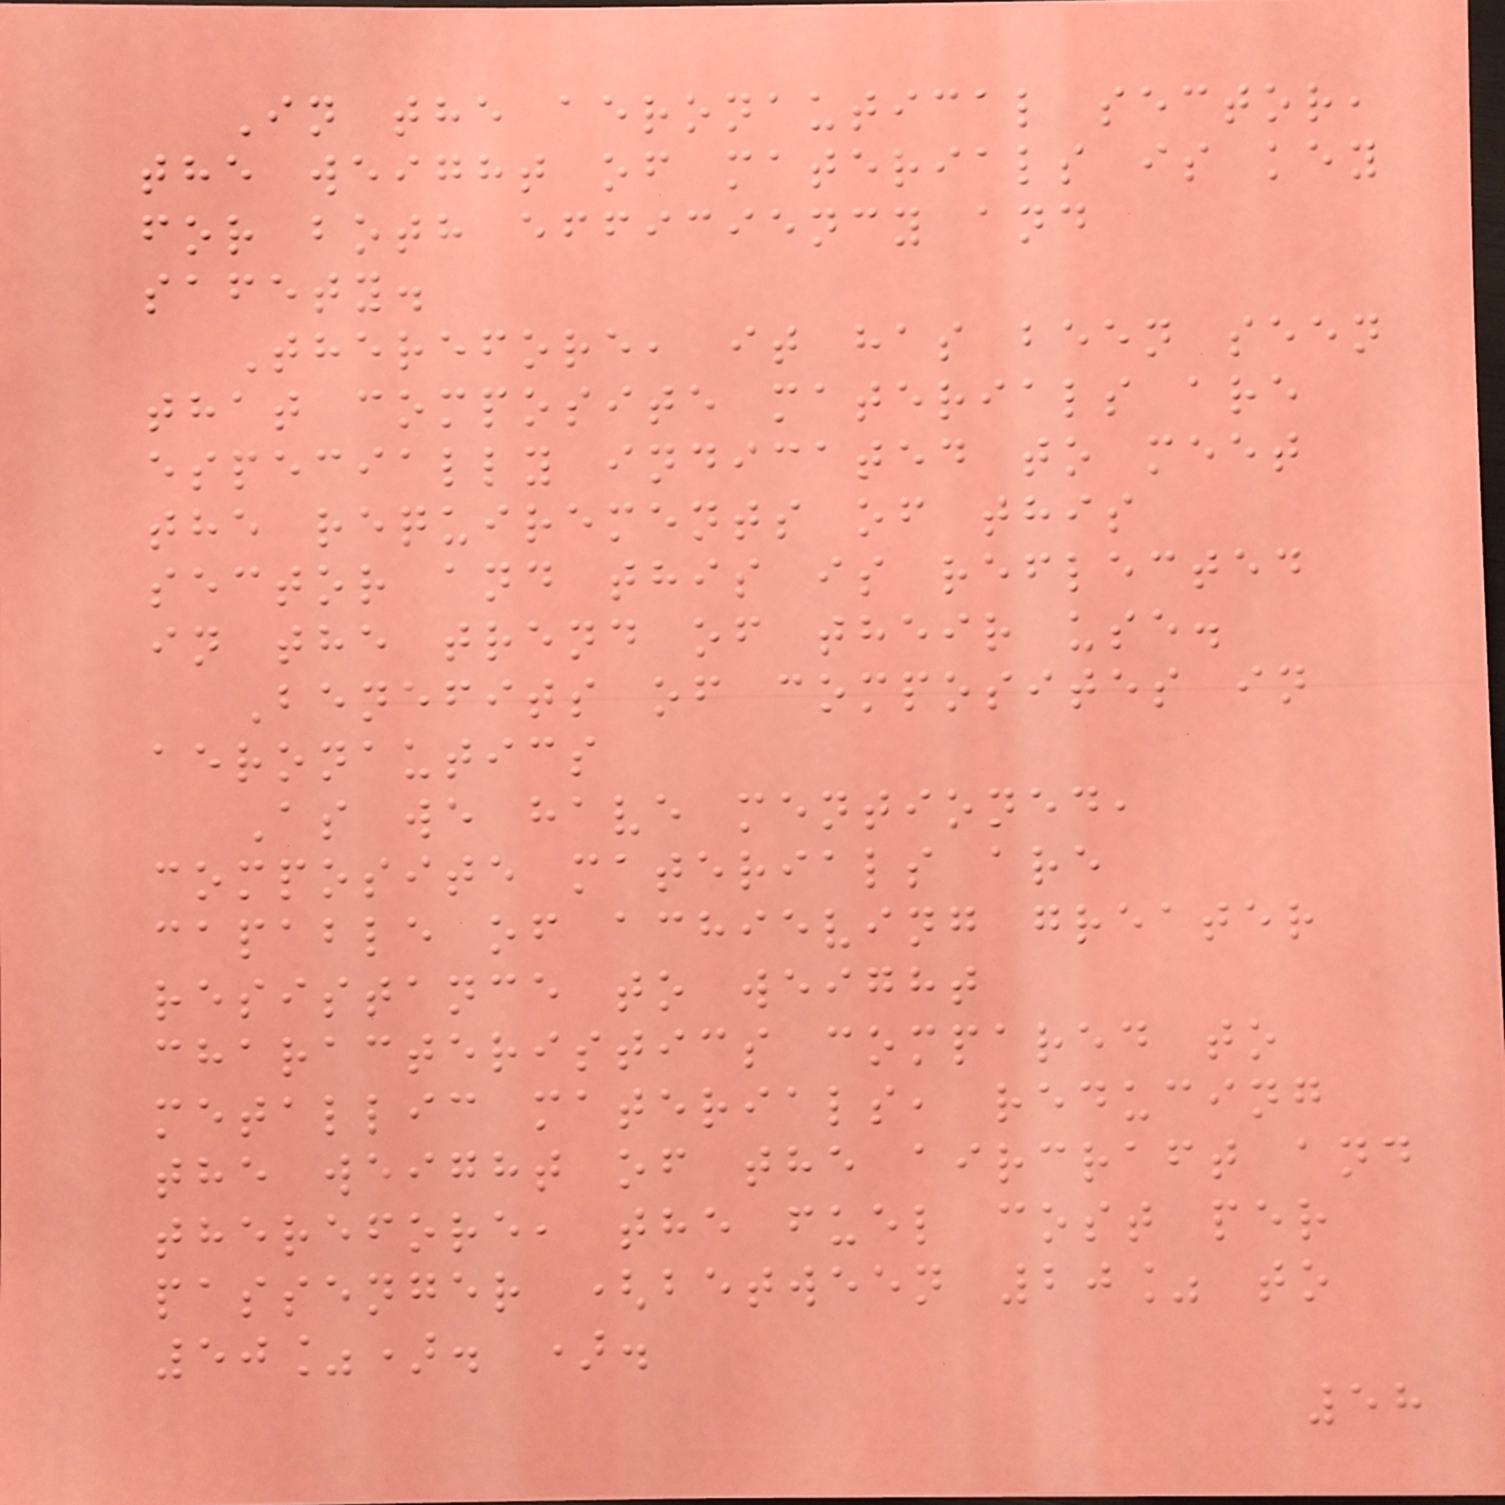In the aeronautical sector,
the weight of materials is key
for both efficiency and
safety.
Therefore, it has been seen
that composite materials are
especially indicated to meet
the requirements of this
sector and this is reflected
in the trend of their use.
Benefits of composites in
aeronautics
As we have mentioned,
composite materials are
capable of achieving greater
resistance to weight
characteristics compared to
metallic materials, reducing
the weight of the aircraft and
therefore, the fuel cost per
passenger (between 20% to
50%). ).
58
